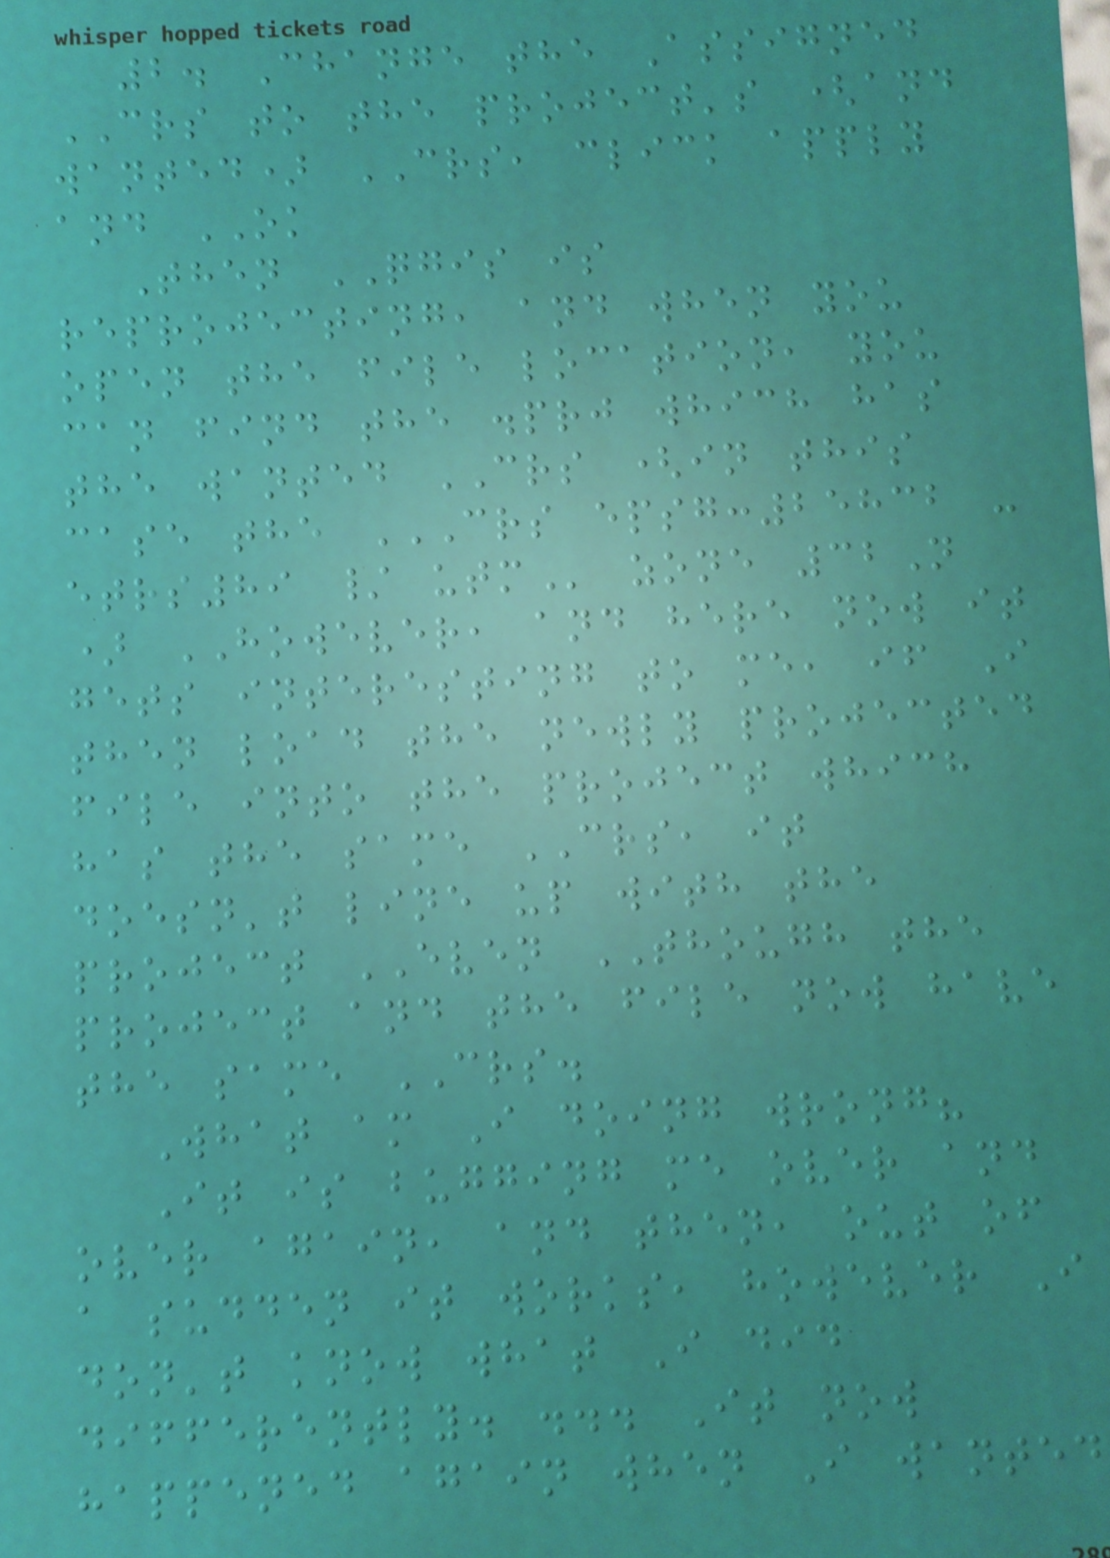2. Change the Assigned
CRS to the project's (and
wanted) CRS, click apply
and OK
Then QGIS is
reprojecting, and when you
open the file location, you
can find the .prj which has
the wanted CRS (in this
case the CRS EPSG:25832 -
ETRS89 / UTM zone 32N
) HOWEVER, and here now it
gets interesting to me, if I
then load the newly projected
file into the project which
has the same CRS, it
doesn't line up with the
project EVEN THOUGH the
project and the file now have
the same CRS.
What am I doing wrong?
It is bugging me over and
over again, and then, out of
a sudden it works, however I
don't know what I did
differently. ... It now
happened again when I wanted
